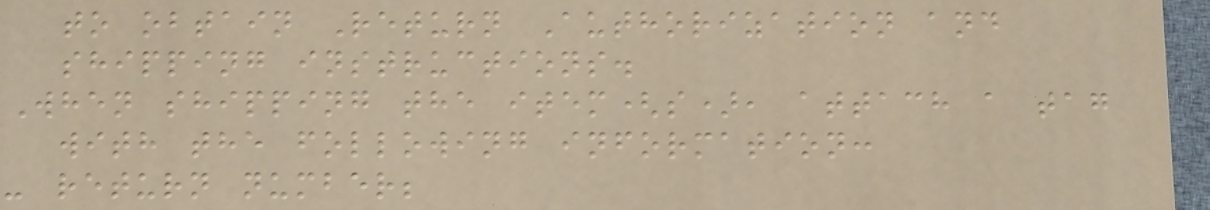to obtain Return Authorization and
shipping instructions.
When shipping the item(s), attach a tag
with the following information:
- return number;
